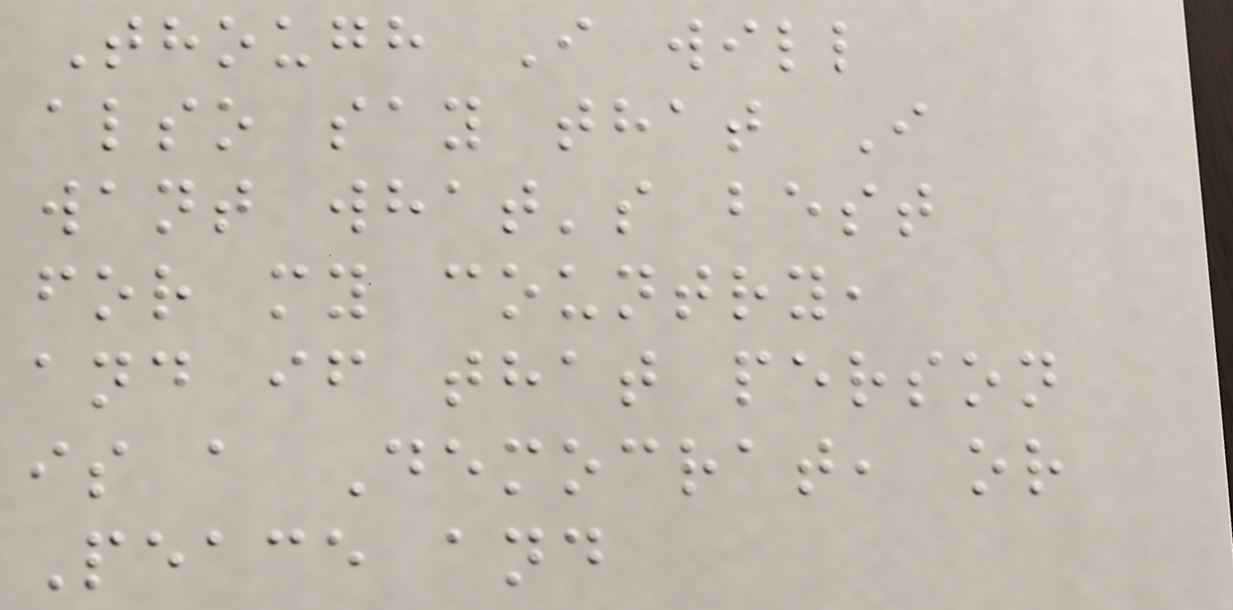Though I will
also say that I
want what's best
for my country,
and if that person
is a Democrat, or
Peace and
